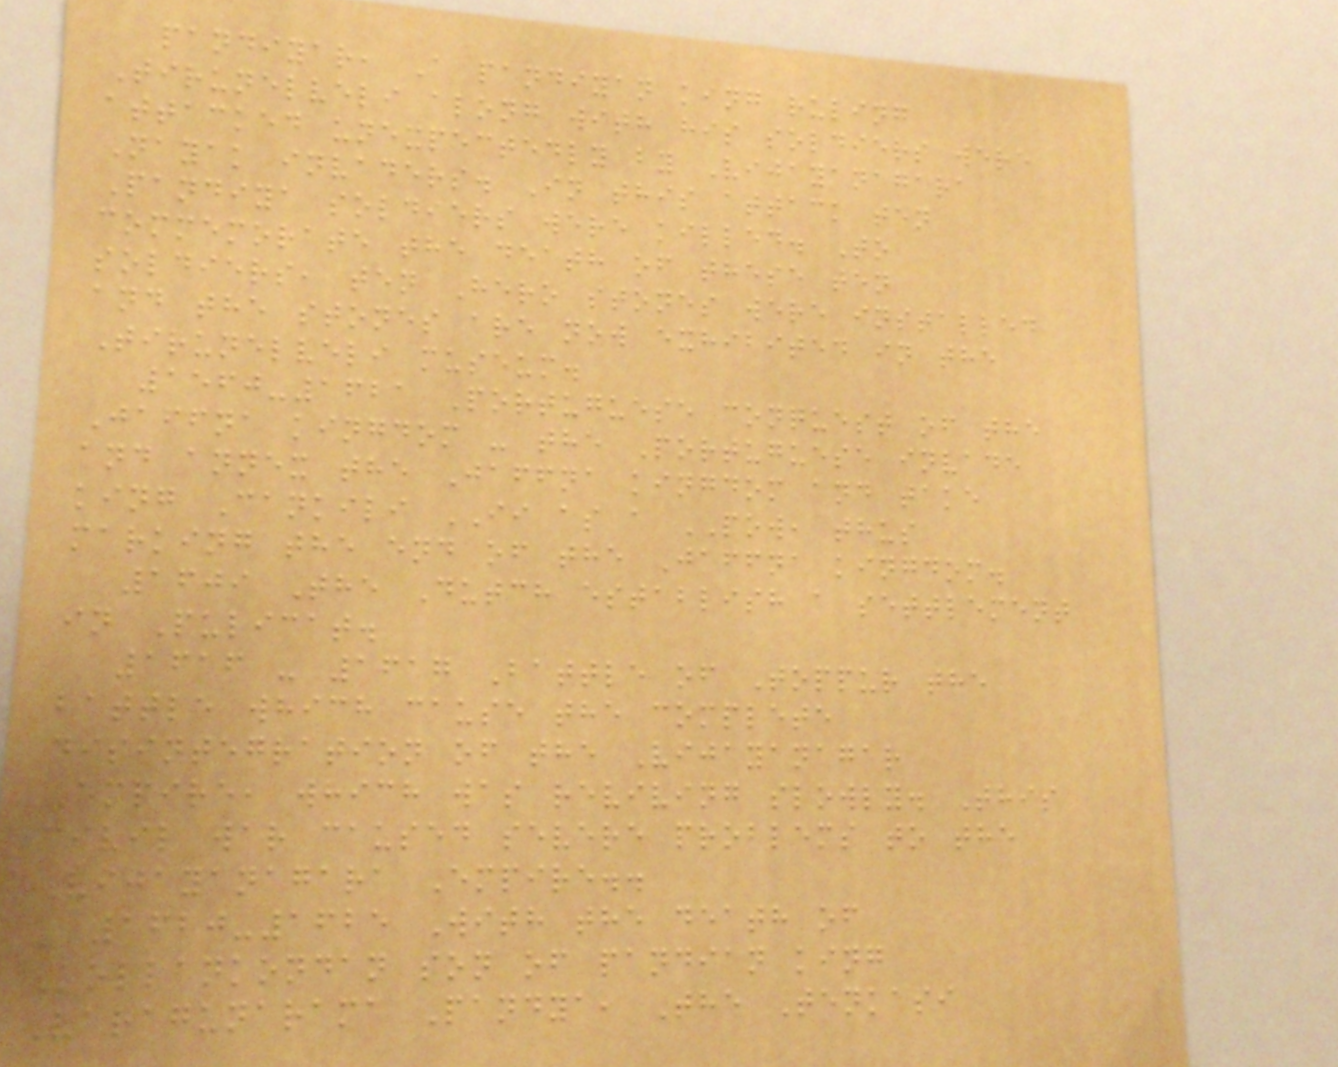pandiyar, A pandiyan king ruling
Tirunelveli along with his soldiers were
attacked unexpectedly by Vijayanagara
Nayak invaders. In this attack ten
Pandiya soldiers were killed. To
commemorate the death of these ten
soldiers, ten Hero stones were installed
and the stones are now exhibited in the
Tirunelveli museum.
1560-1621 Portuguese conquest of the
Jaffna kingdom - the Portuguese invade
and annex the Jaffna kingdom and take
king Cankili II as a POW, thus
marking the end of the Jaffna kingdom.
1609 The Dutch establish a settlement
in Pulicat.
1616 - 1617 Battle of Toppur the
battle which cause the complete
disintegration of the Vijayanagar
Empire, which was reviving slowly. This
civil war caused severe problems to the
Vijayanagara Empire..
1620-1625 With the death of
Kollankondan son of pandian king
Varagunarama Pandya, The Tenkasi
